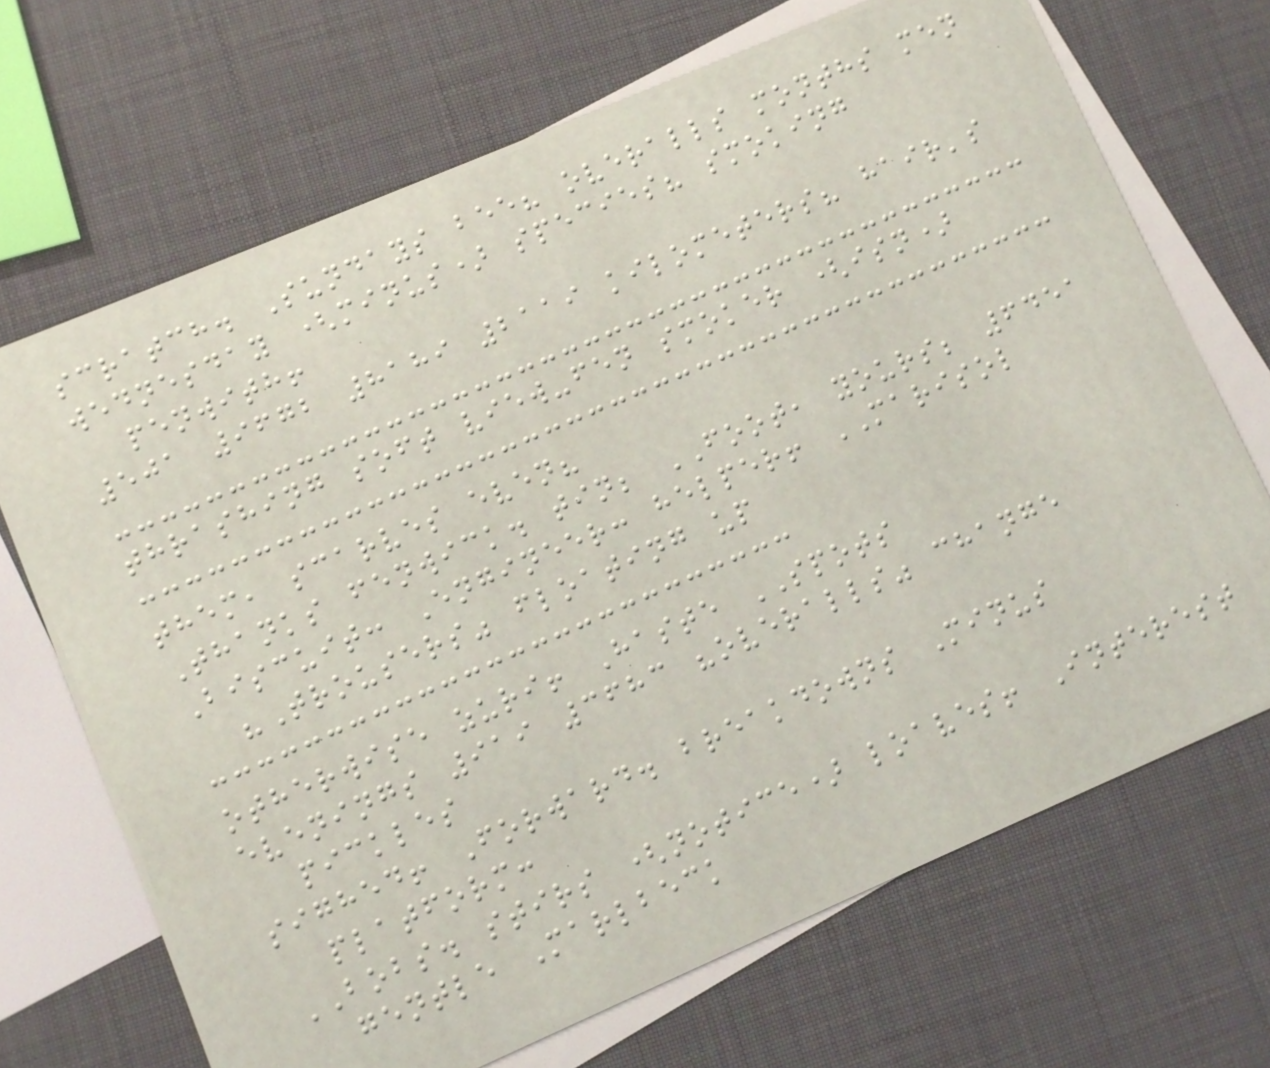scratch. Sundays bee? overalls months men
wednesday (minus) species? smoking
penwith!
501 9672 8189 2119 kilometers? hair's
thrashing soft view-fen smoker (isn)
them, scarves even?
Thanks fenwick. tin; FOOT, yours; 6451
Biscuit: Engineer: helper! MARISOL
"Trousers" floating up
otherwise zuri! Haste SPOTS
evenings 919 3683 "overalls" change
pickles
sighed! Forward. breakdowns Minus
platform:
BOBS. stirs (notice) loaves! Interest
gentle Marlbeck
